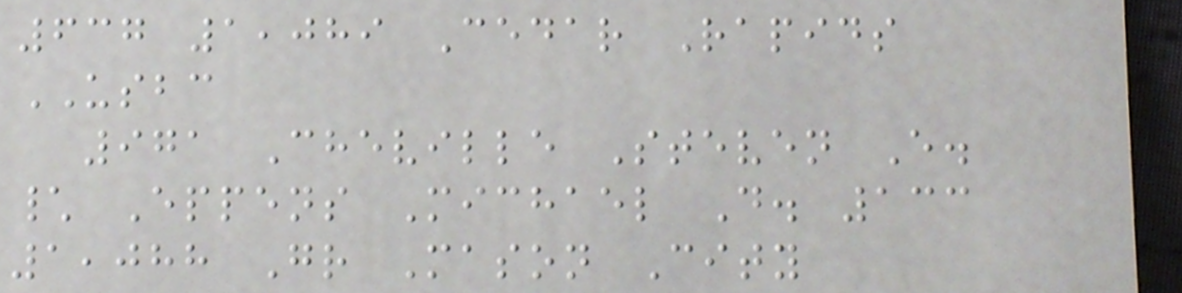637 1,089 Cedar Rapids
USBC
971 Cheville Steven E.
\ Eppens Michael D. 133
1,088 Gr Mason City
